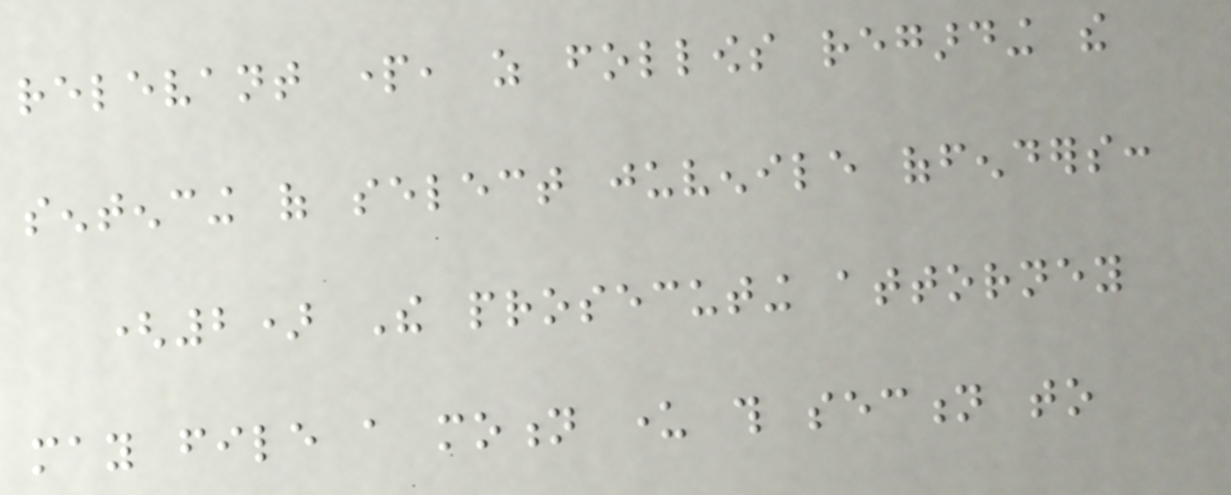relevant part, as follows regarding the
sentencing of select juvenile offenders:
(2) The prosecuting attorney
may file a motion under this section to
